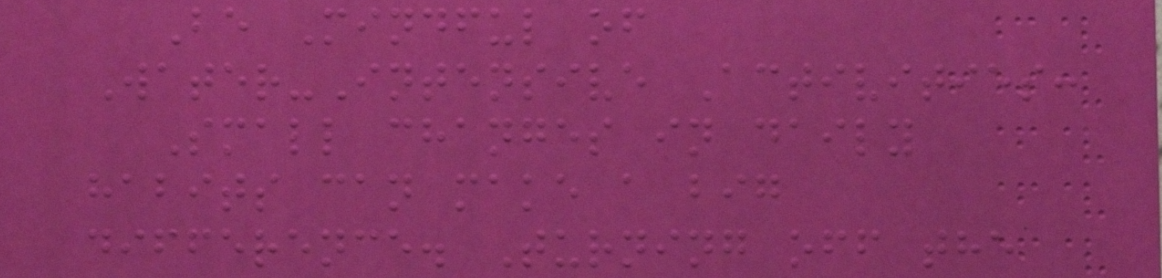Be Mindful of
Water-Intensive Activities:
Small changes in daily
habits can make a big
difference. Turning off the
